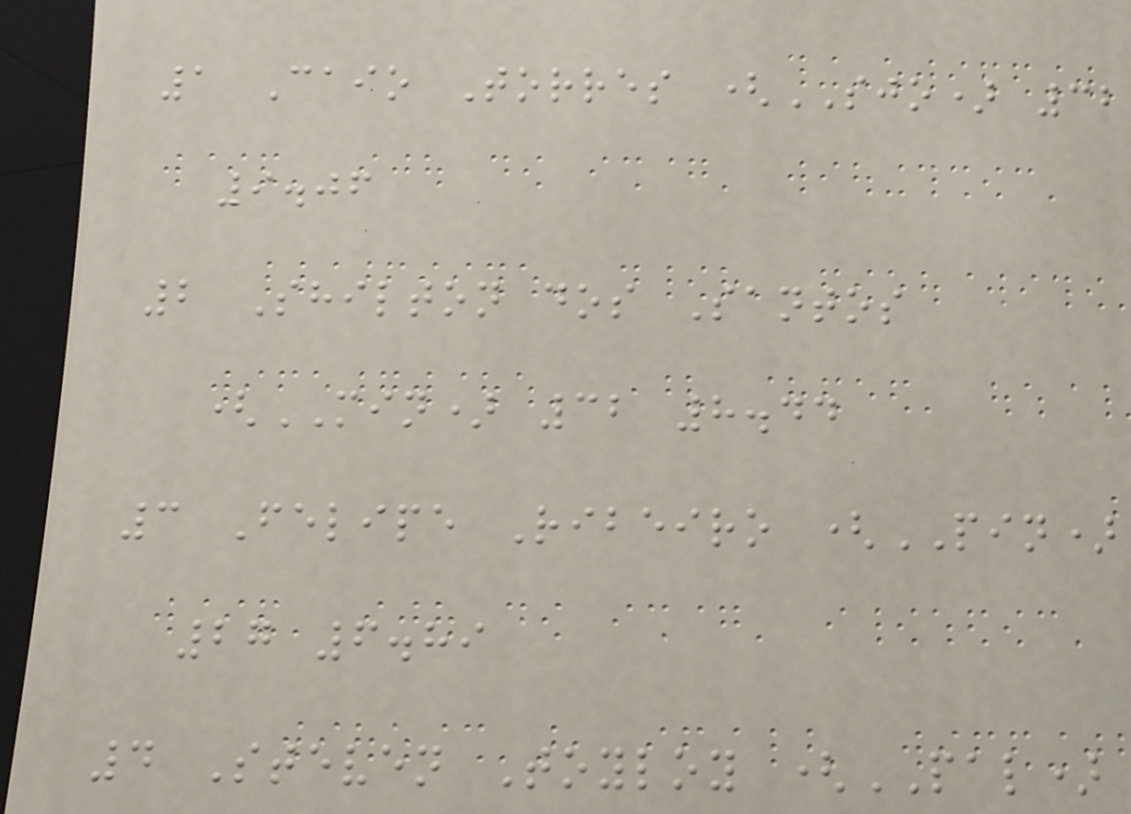1 Caio Torres (SJO) 32
9.06
2 Shilton dos Santos
(MIN) 32 8.44
3 Felipe Ribeiro (PIN)
27 6.89
4 Steven Toyloy (PAL)
